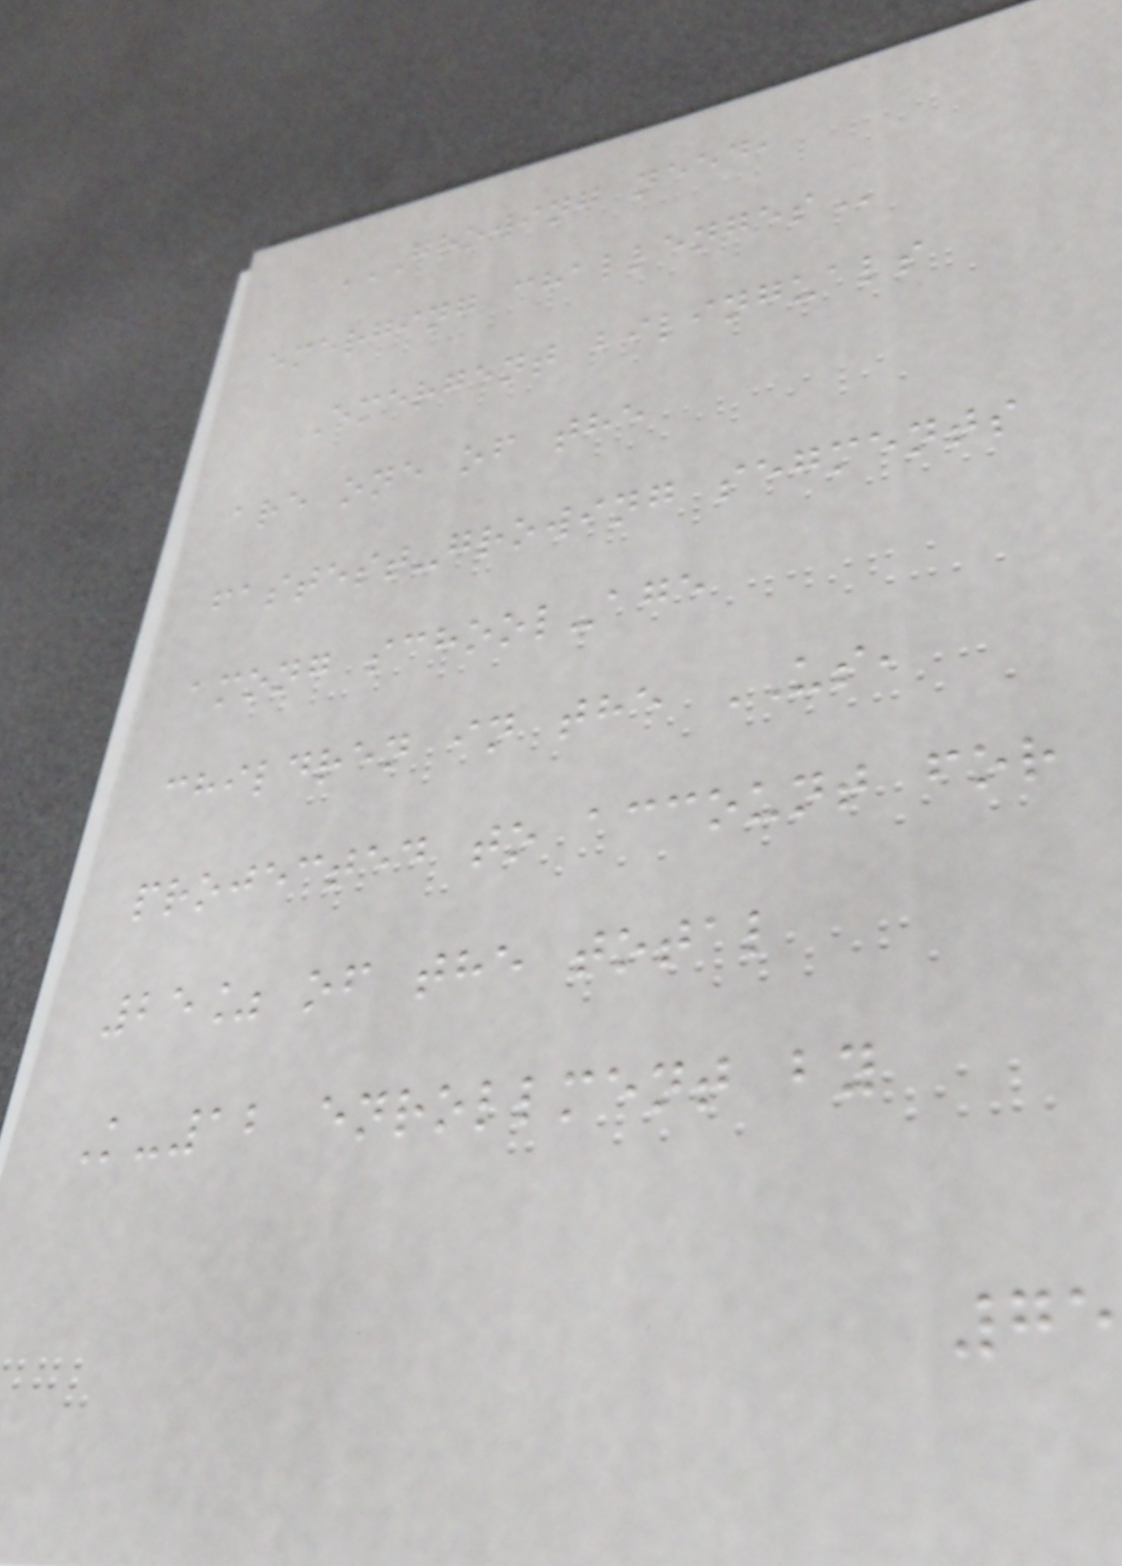GROWING NEED,
EMERGING CHALLENGES
Emergent bilinguals
are one of the
fastest-growing segments
among school-age
children in the US,
projected to account for
25% of the total
K-12 enrollment by
75
